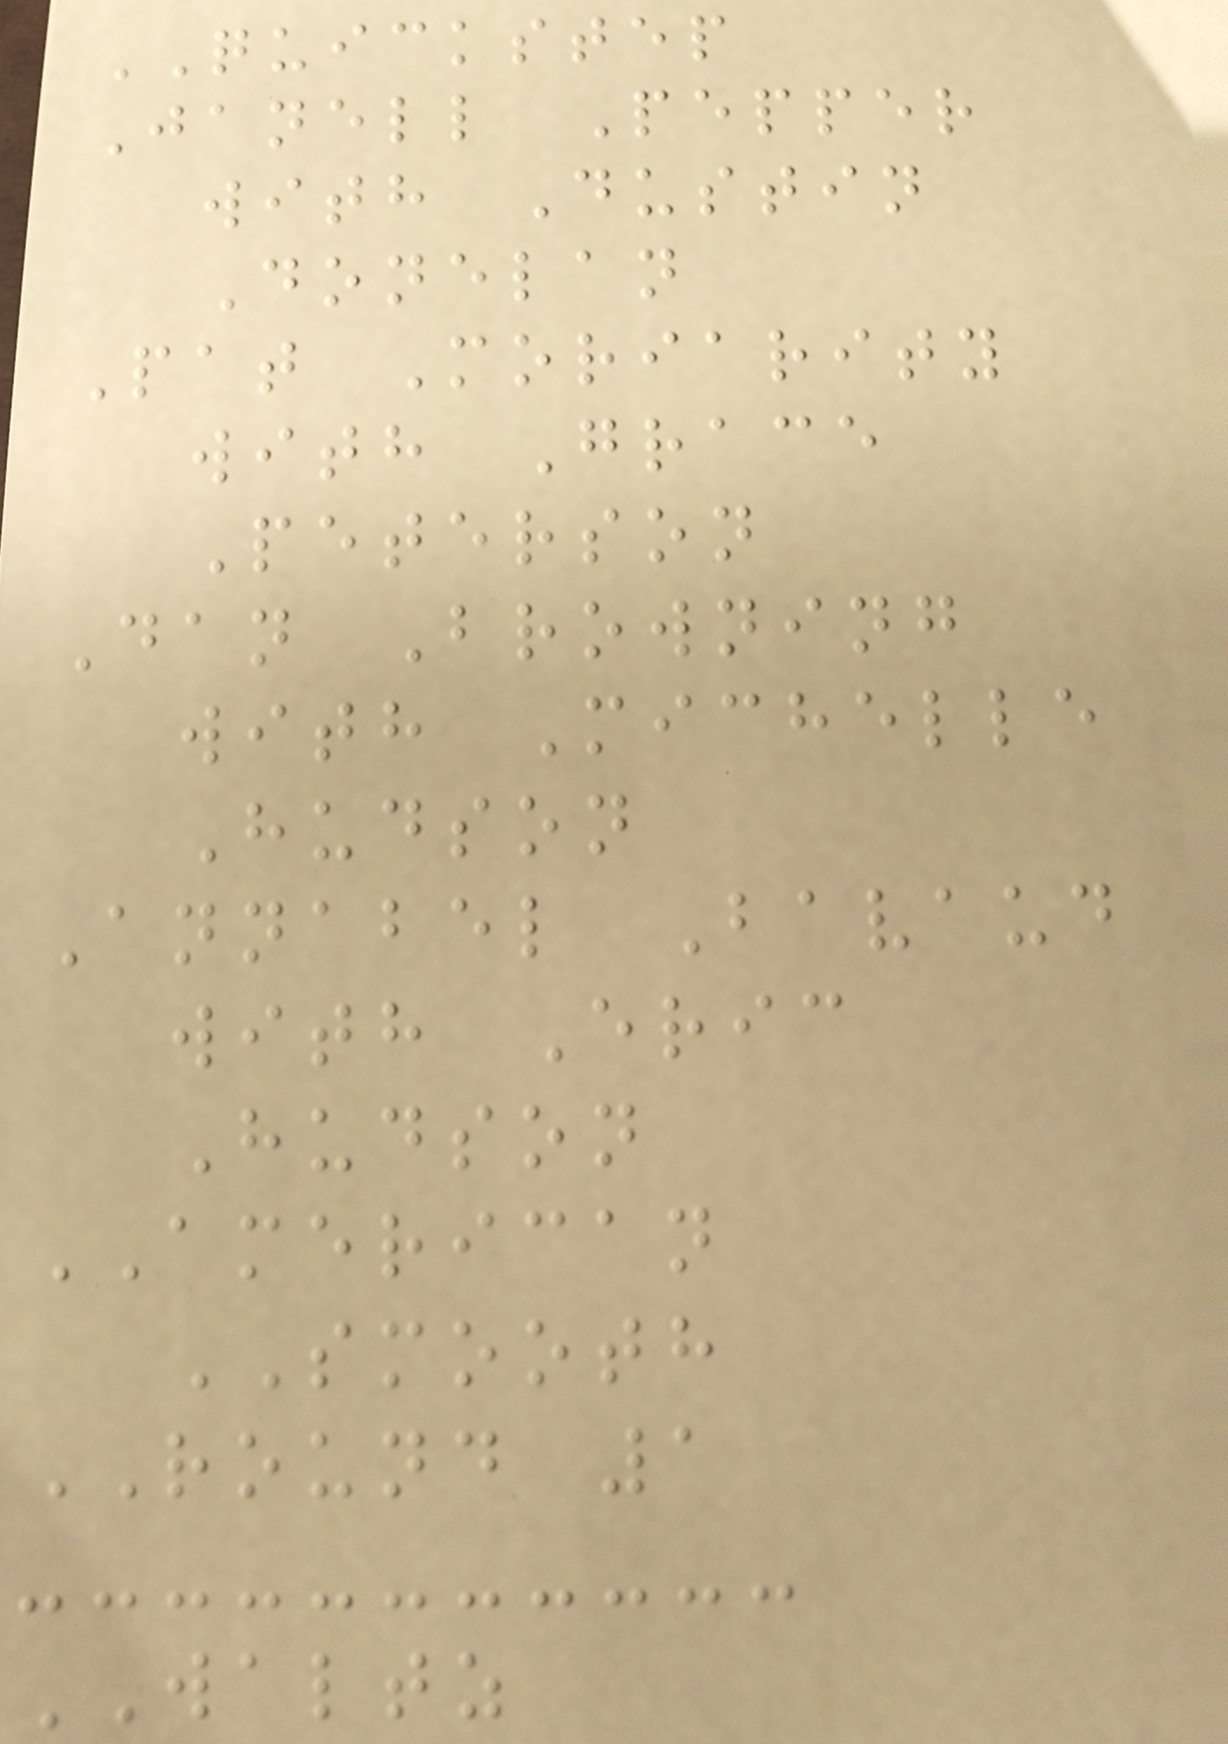QUICKSTEP
Janell Pepper
with Dustin
Donelan
Pat Moriarity
with Grace
Peterson
Dan Browning
with Michelle
Hudson
Annabel Bavaud
with Eric
Hudson
AMERICAN
SMOOTH
ROUND 1
WALTZ
